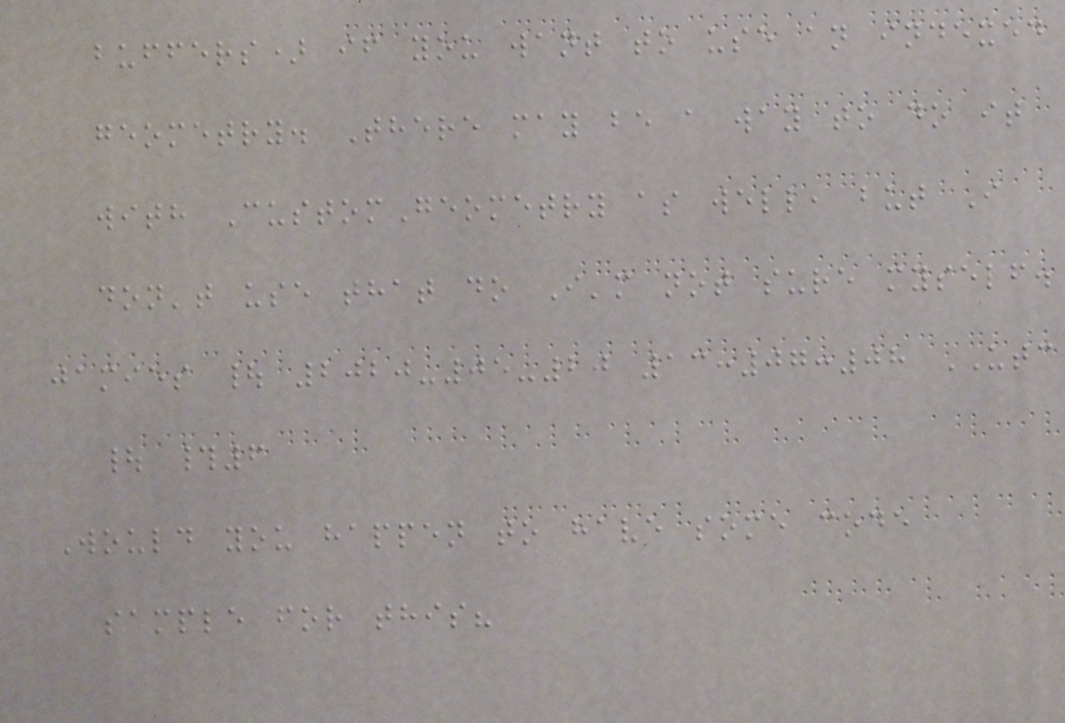buffers) if you want to use an indexed
geometry. There may be a way to do it
with CustomGeometry as well, but I
don't use that do I'm not sure myself.
jamies | 2020-05-20 13:07:08 UTC
| #6
Would you happen to have some code
sample for this?
